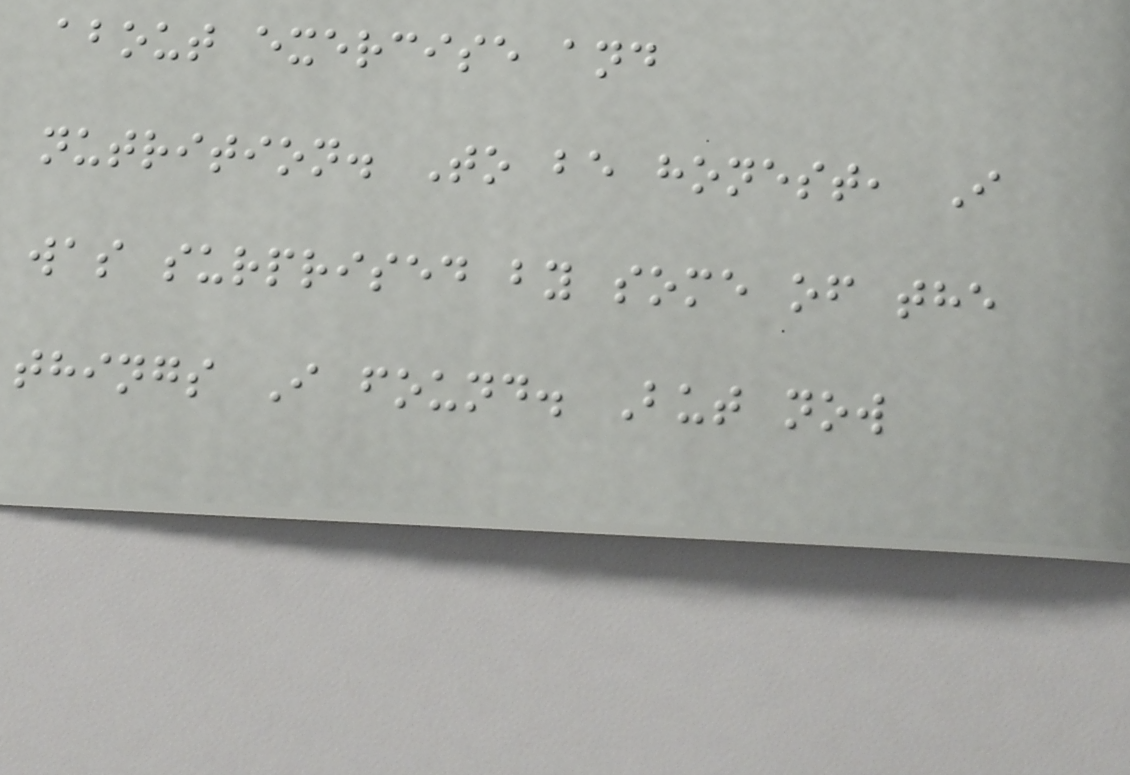about exercise and
nutrition. To be honest, I
was surprised by some of the
things I found. But now
